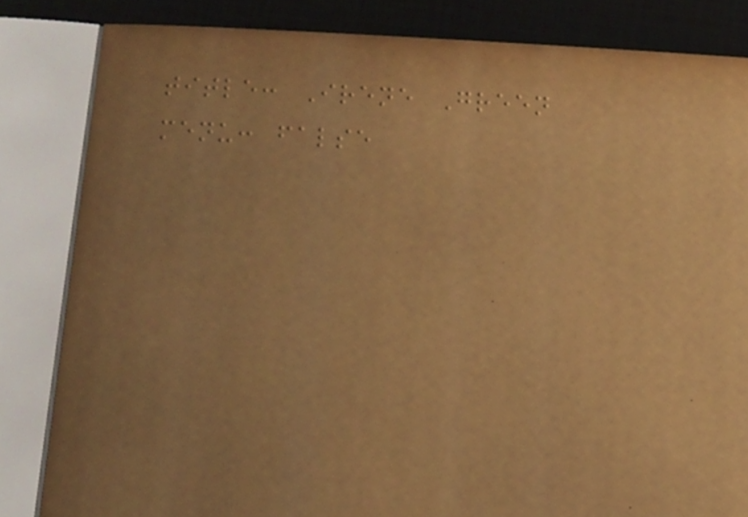title: Irene Green
menu: false
